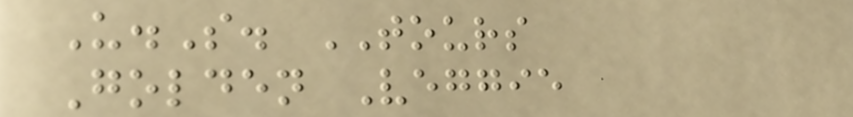U.S. TOURS
Golden Veggie
